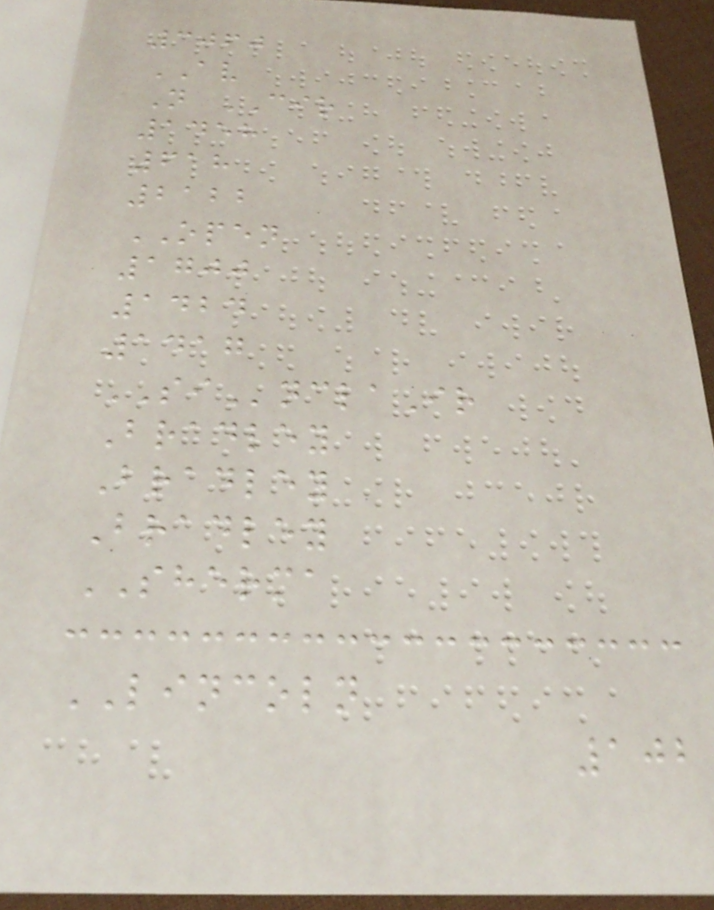3060
AV
N CIR
1458
618
2122
OPEN
1700
1424
1417
SInclaIr
Bradley
Bradley
Bradley
SHERMA
LINCOLN
102
